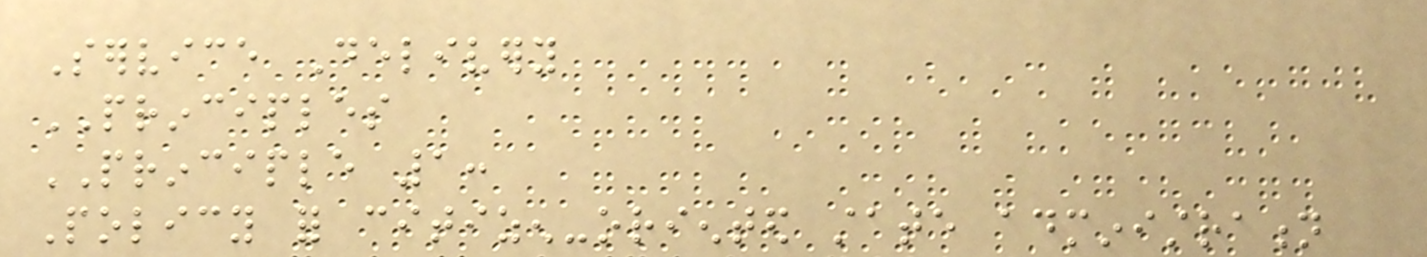Service Delivery
PRINCIPLES
PRINCIPLE 1:
Policy for citizen-oriented state administration
